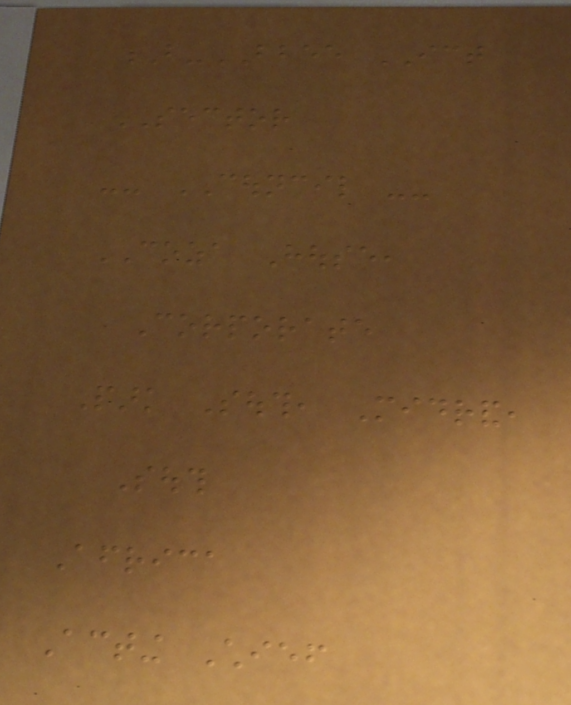B-BBEE ICT
SECTOR
-- COUNCIL --
COZA House,
Corporate
Park South, Midrand,
South
Africa
Acting Chief
